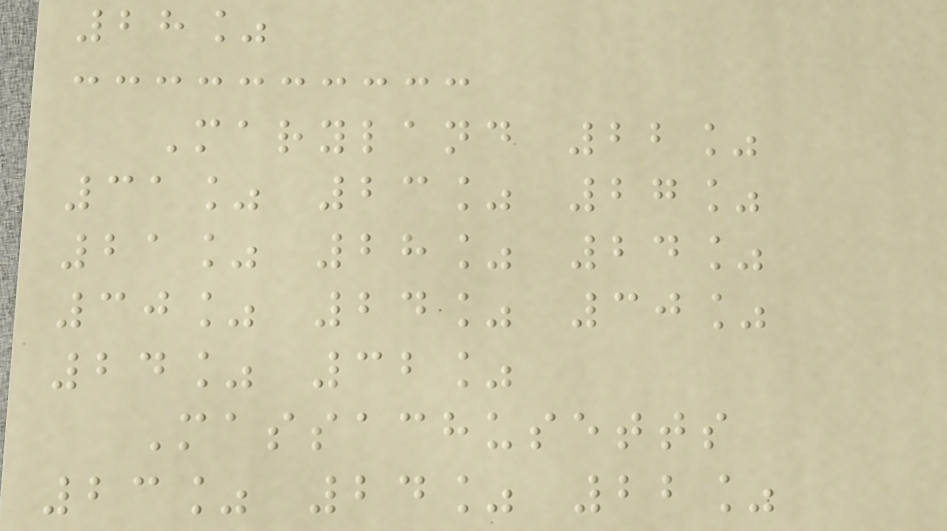28%
Maryland 22%
31% 23% 27%
21% 28% 24%
30% 24% 30%
24% 32%
Massachusetts
23% 24% 22%
